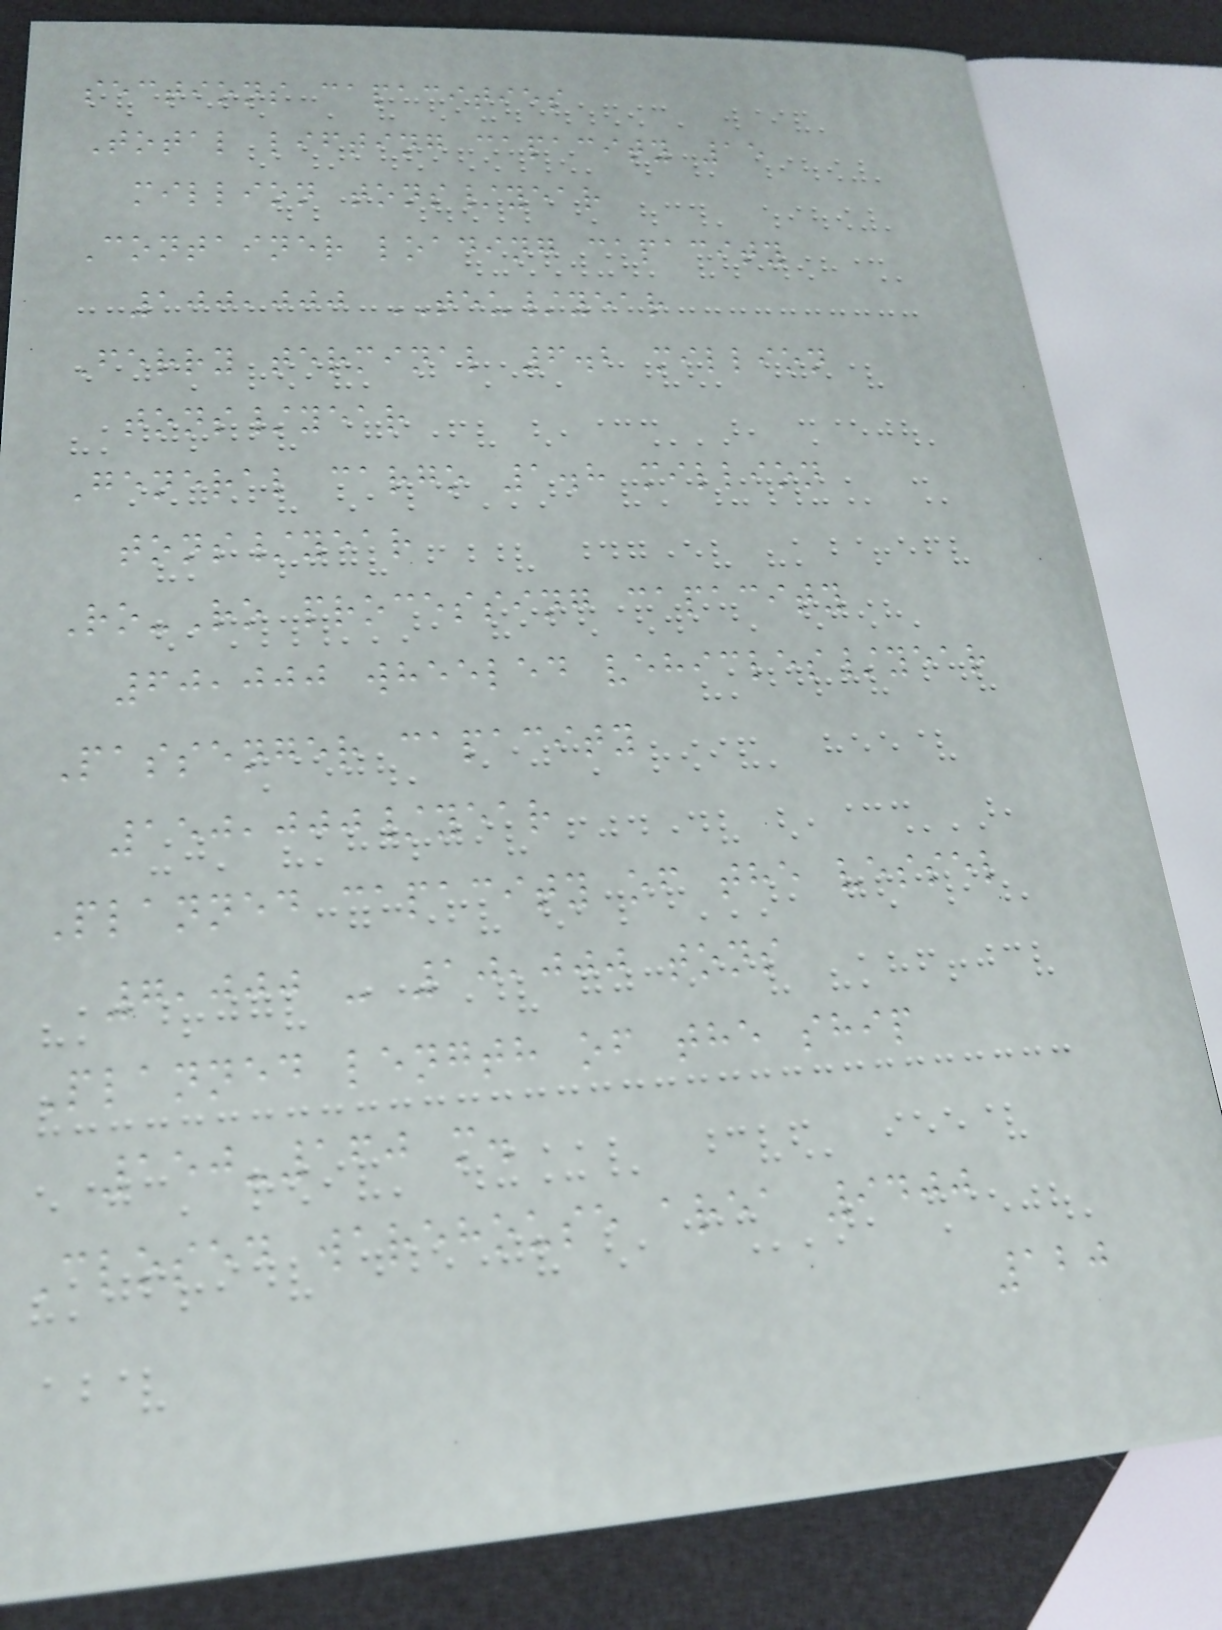sections capacities
Total lifting capacity 15
million tons/year
Container loading capacity
100,000 TEU/year
Ferry terminal 6.2 million
tons/year
General cargo 1.8 million
tons/year
Ro-Ro processing capacity
60,000 wheeled vehicles/year
Passenger capacity
150,000/year
Planned capacity of the vessel
7,000 - 10,000 tons
Planned length of the ship
150-160 m.
Closed warehouse area 9400
120
